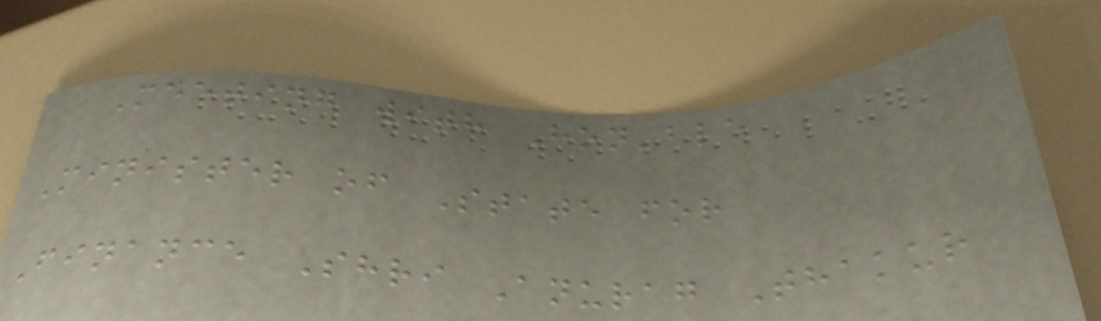Meeting with Hon'ble
Minister of State for
Finance Shri Anurag Thakur
